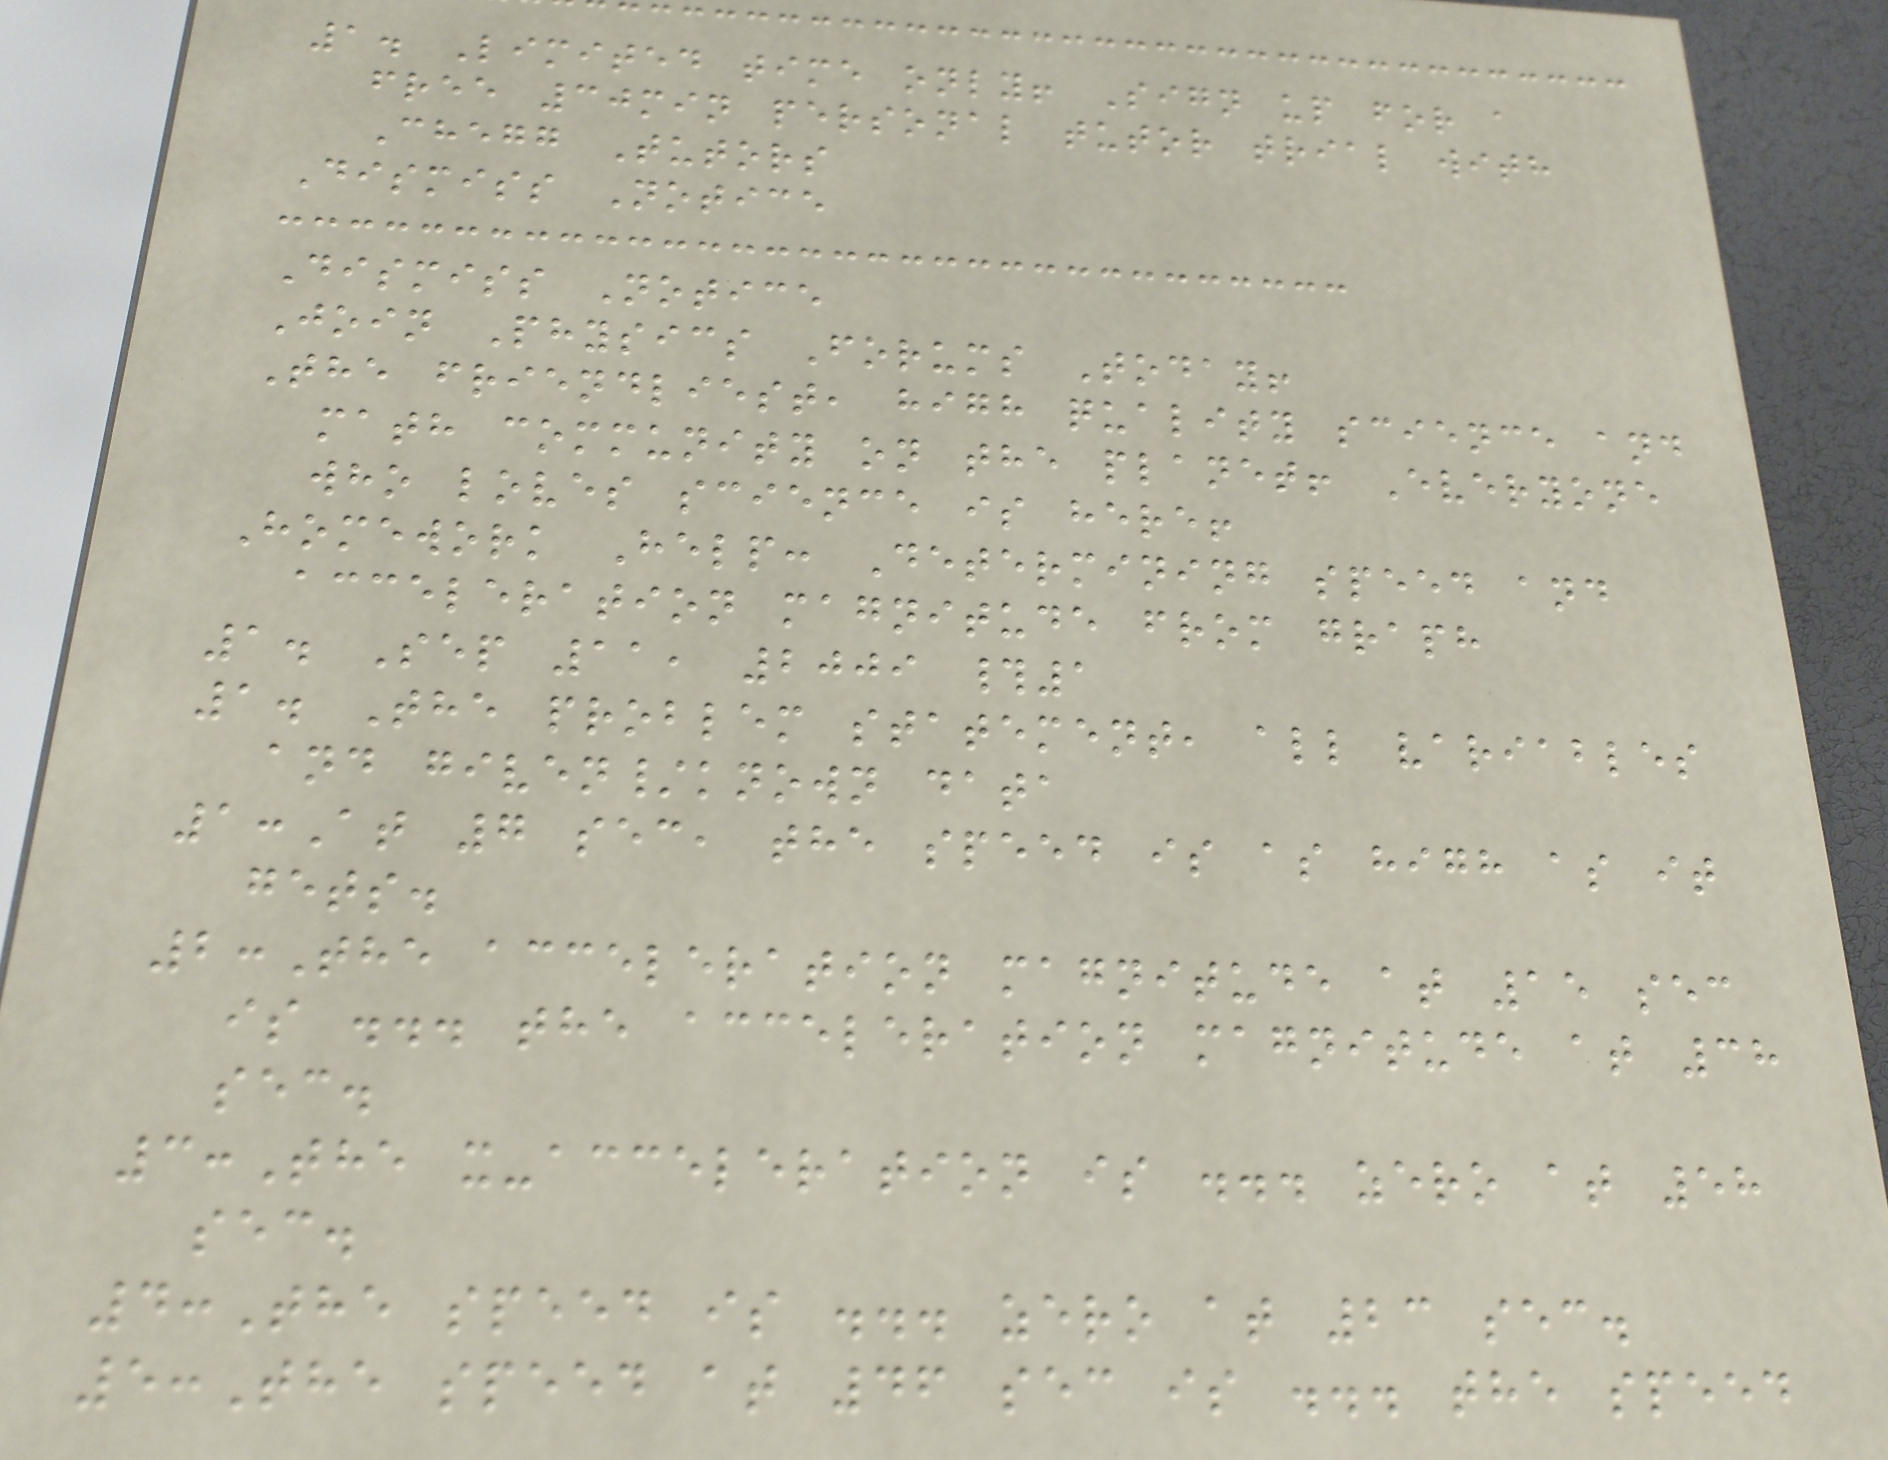1. Limited time only! Sign up for a
free 30min personal tutor trial with
Chegg Tutors
Dismiss Notice
Dismiss Notice
Join Physics Forums Today!
The friendliest, high quality science and
math community on the planet! Everyone
who loves science is here!
Homework Help: Determining speed and
acceleration magnitude from graph
1. Sep 11, 2009 #1
1. The problem statement, all variables
and given/known data
1:At 7 sec, the speed is as high as it
gets.
2:The acceleration magnitude at 15 sec
is ... the acceleration magnitude at 38
sec.
3:The x-acceleration is ... zero at 58
sec.
4:The speed is ... zero at 23 sec.
5:The speed at 46 sec is ... the speed
